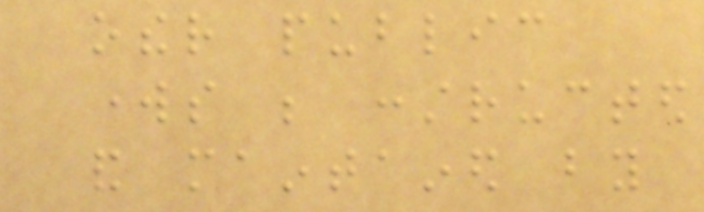other public
works be constructed
and maintained by
